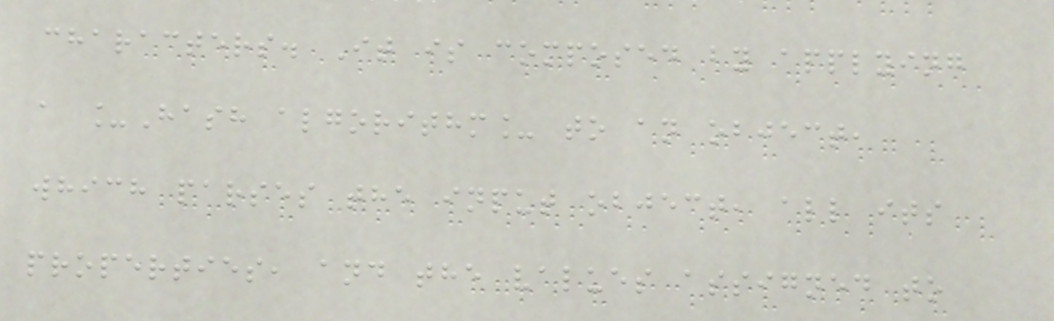characters. It is composed by applying
a _Hash algorithm_ to an object,
which parses the input object, all its
properties, and the values assigned to
